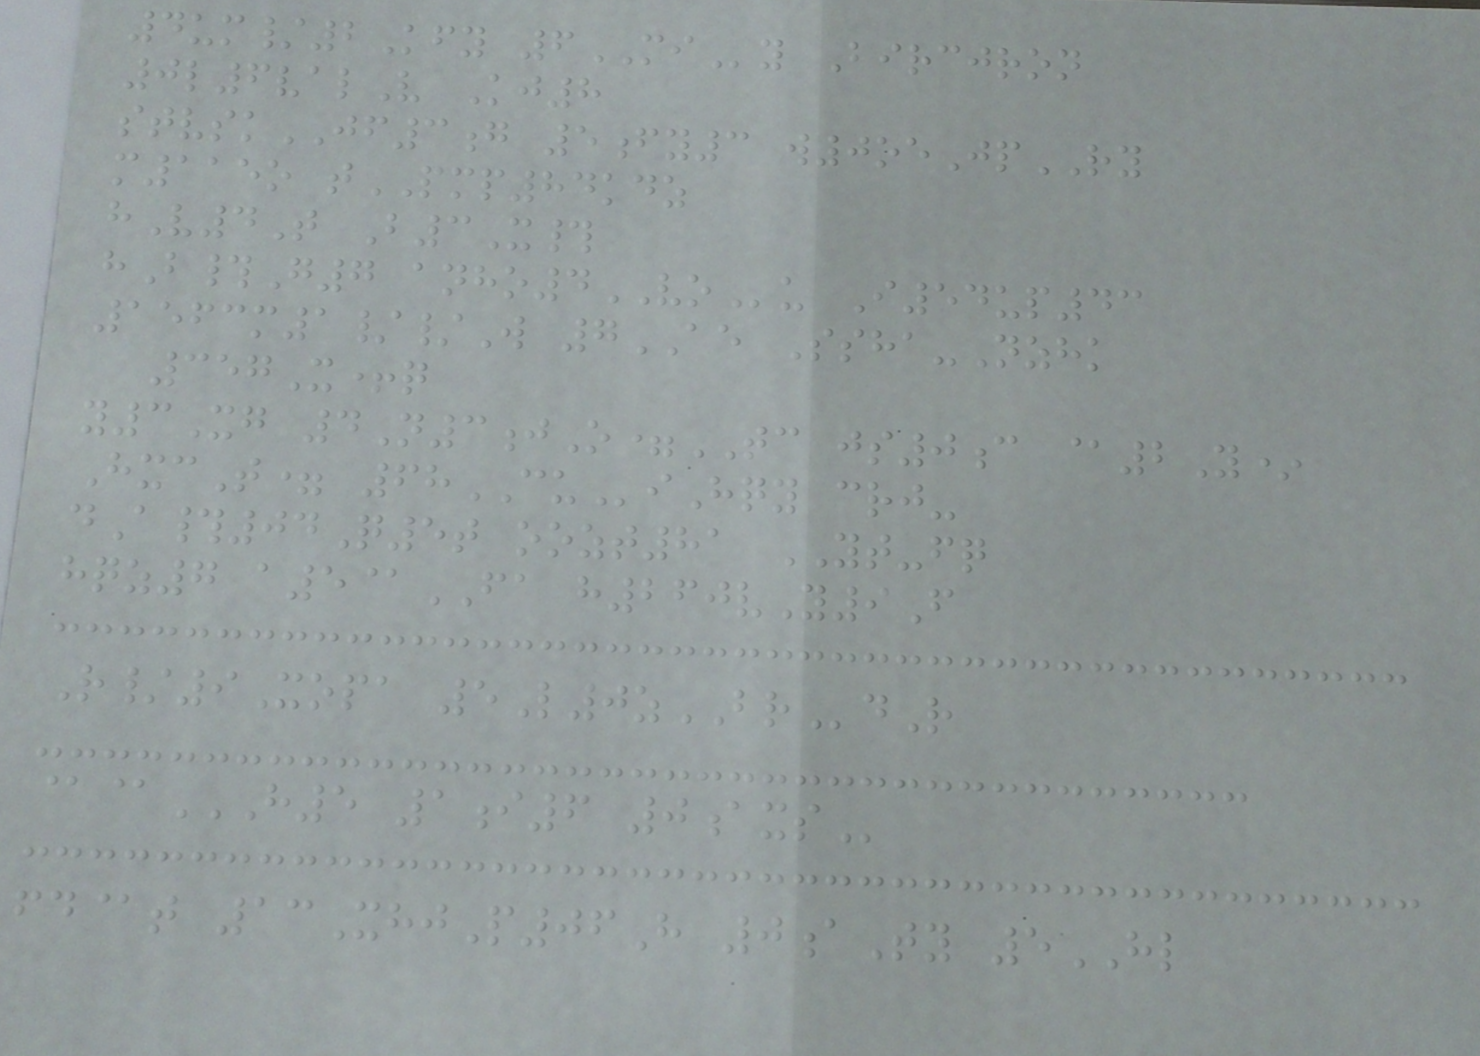4um/2Kfy 6MIy Bircjron
0l6valV Kj8
stvskJF3g 5fy3 w0oeJpRY
m115o tPMP84kdz
hV4T B3X#
hB#G7 anho4VOu I54up43
1563m1//W 7AE Ssha-Nzhk
357X+q
y3Xg 4N3jO=TC js0c @2Y*
HxcT= 68CUiHqy crj-
dA#04Q5t oozt81 YT-fq
hqz7 a5@FA h260vY9F
R/9Xopa 5L0zBRdR
@@H5 1I6 0AXS
fd@t 13XhjP06H 0aTy 5HL
